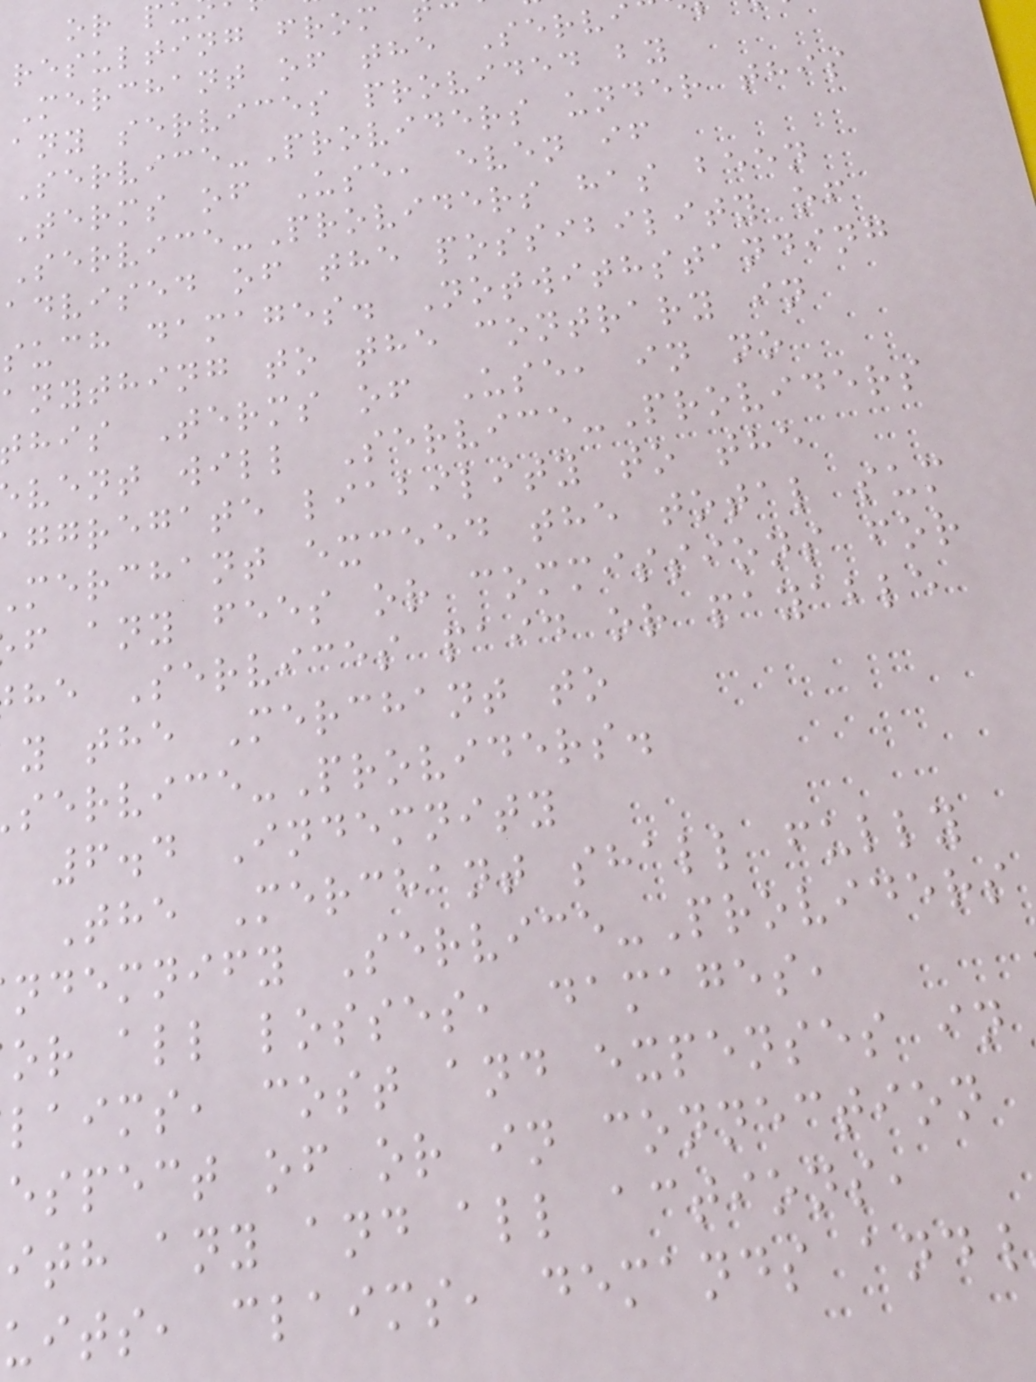resulting from
Merchant of the Servi
any services provided by
Service-Providers under this
Terms of Use, even if
Service-Providers has been
advised of the possibility of
such damages. Notwithstanding
anything to the contrary in
his Terms of Use, in no
vent will Service-Providers
ggregate liability to the
merchant exceed the total sum
f any fees or commissions for
he Services paid or payable
y the Merchant to
ervice-Providers.
6.4 Indemnity
The Merchant shall fully
ndemnify Service-Providers
or all losses, damages,
laims, cost and expenses in
espect of or in connection
ith any and all actions,
uits, claims, demands and
